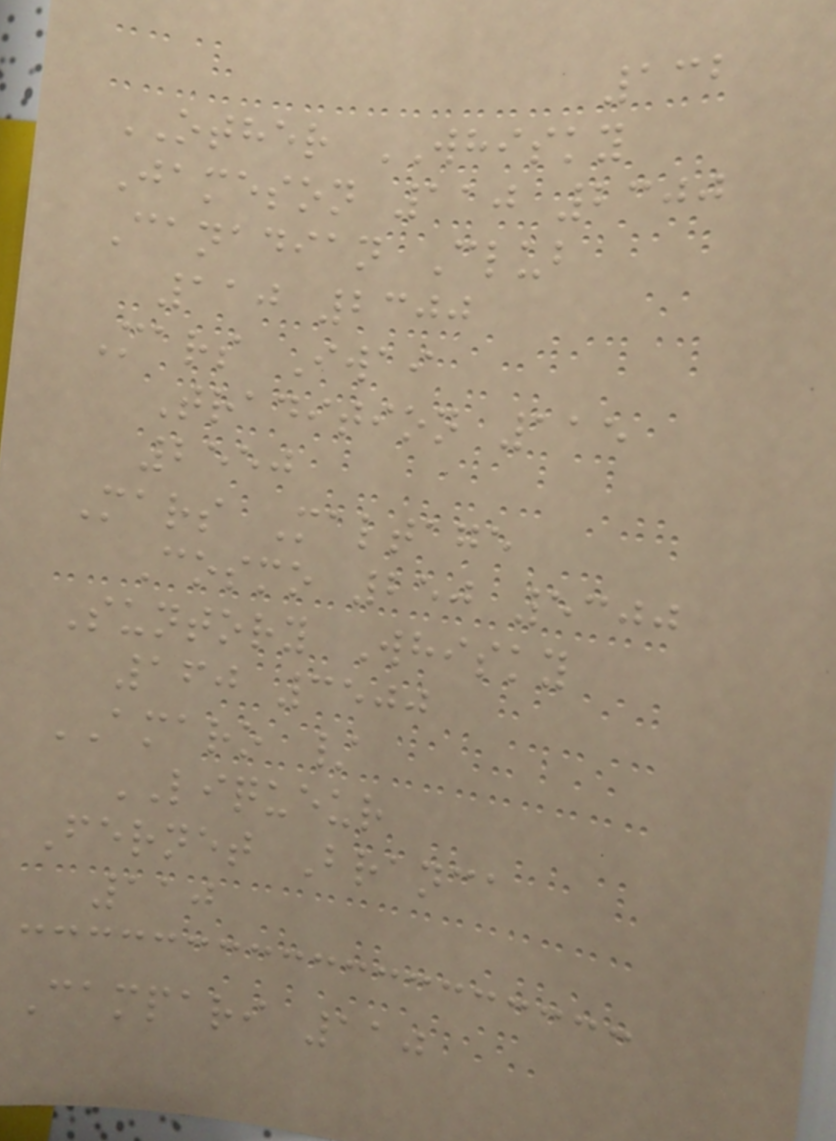132
OTHER WHISKY
Jameson 110 2300
Canadian Club
110 2300
Mars Iwai
Tradition 115
2550
Mars Maltage
Cosmo 250 5300
Suntory Whisky
160 3500
AMARO /
LIQUEUR
Fernet Branca
110
Campari 110
